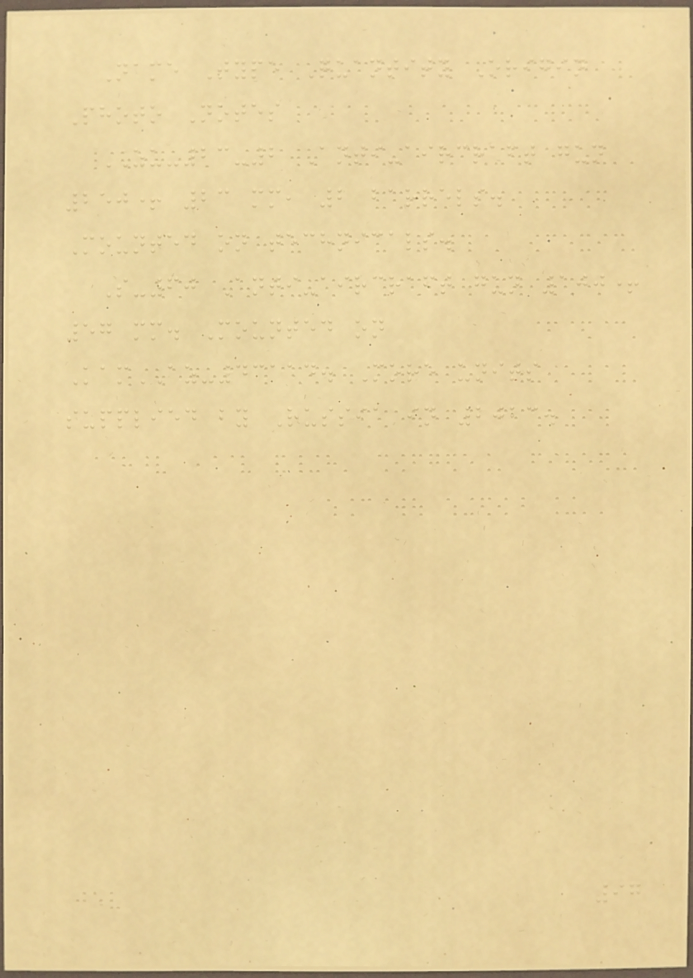Name Type Quantity Origin
Photo Notes
ZU-23-2 Anti-aircraft gun
250+ 23 mm, 2 barrels.
Mounted on technicals.
S-60 Anti-aircraft gun 100+
57 mm. Mounted on
KamAZ-43114. More units
supplied by Russia in 2023.
97
